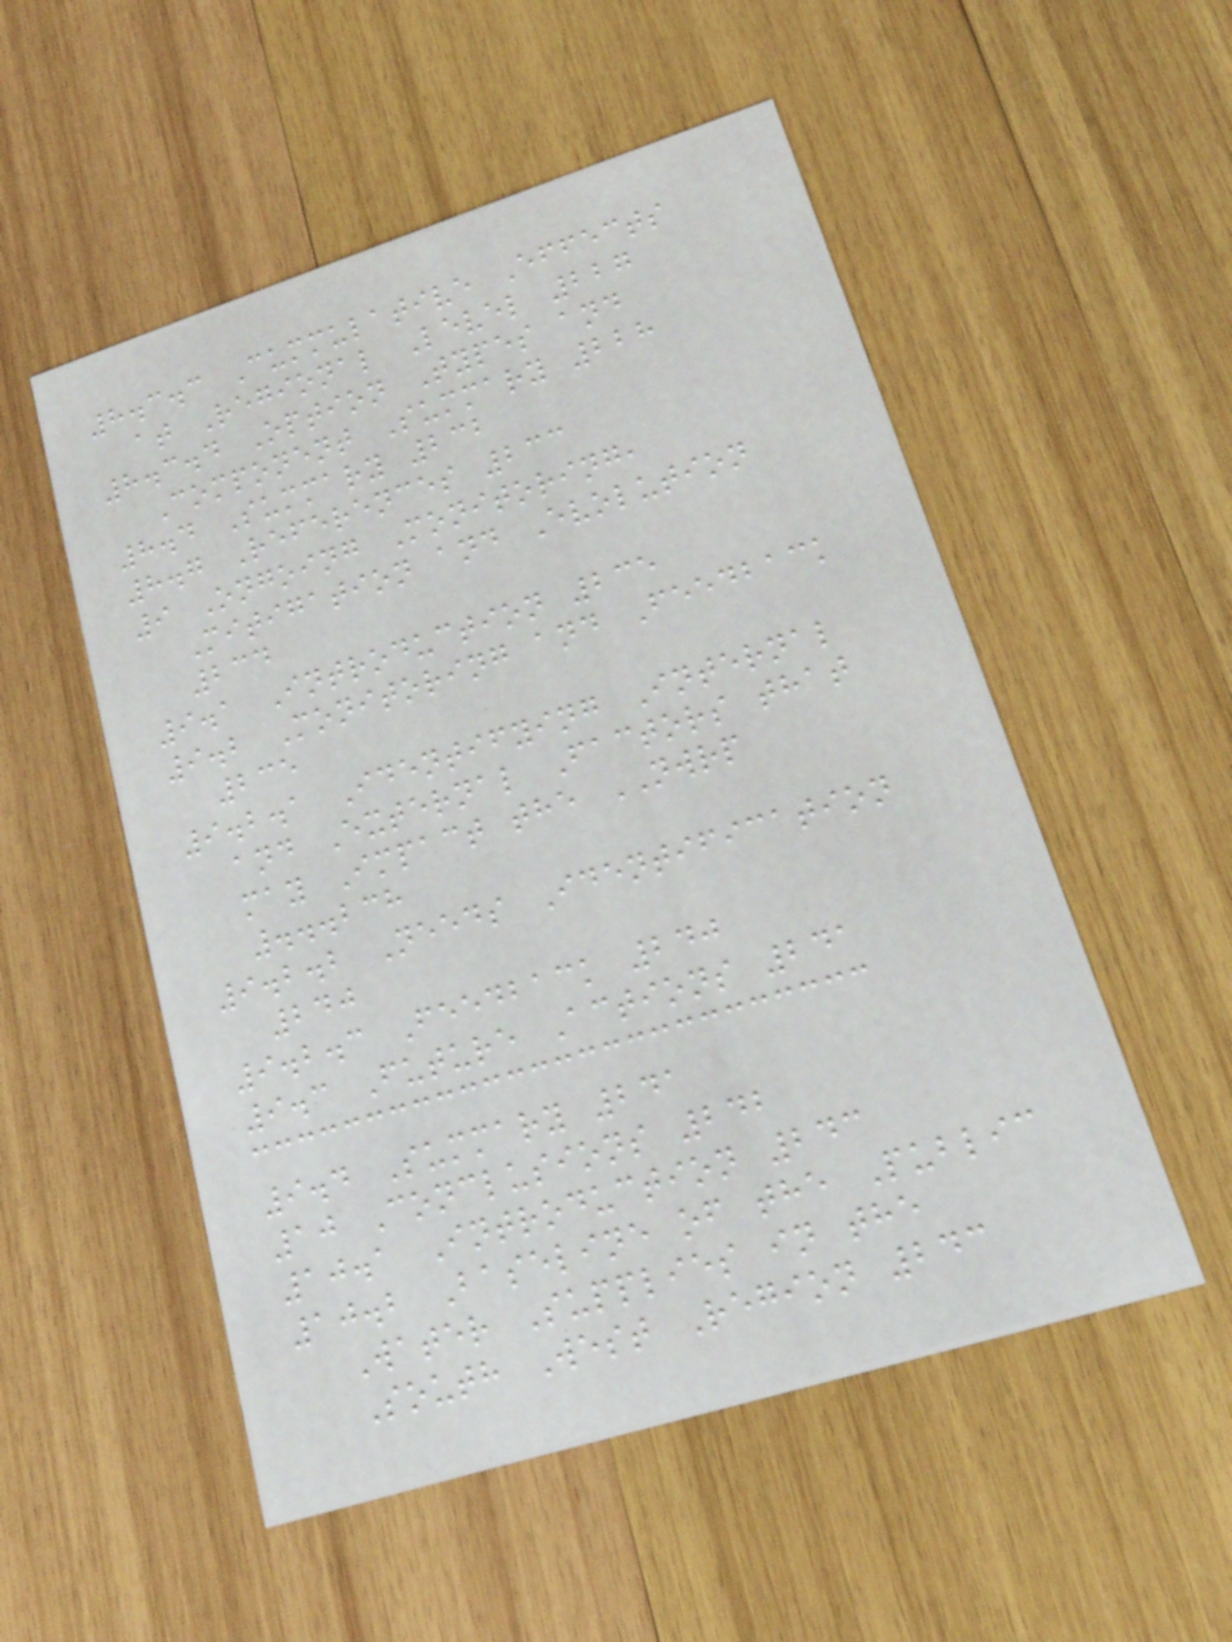8.3.3 Cummulative Effects
at Regional Level 227
8.3.4 Option Types and
Component Summary 228
8.4 Summary 232
8.7 References 233
9 Ongoing Monitoring,
Mitigation and Evolution
234
9.1 Introduction 235
9.2 Monitoring and Feedback
235
9.2.1 Identifying Internal
and External Factors that
may Impact the NWRP
...238
9.2.2 Needs Identification
240
9.2.3 Feedback 240
9.3 Future Actions 241
9.4 Summary 241
10 Conclusions 242
10.1 Introduction 243
10.2 Baseline of the Public
Water Supplies in the
South West Region 243
